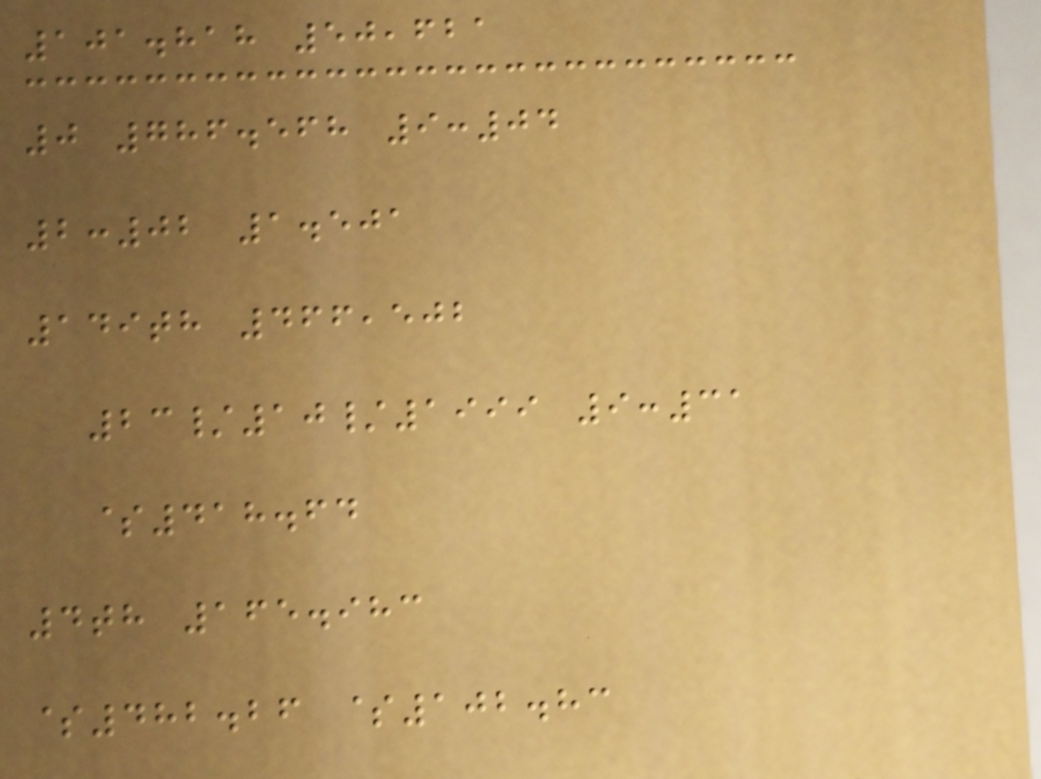101.818 50,621
0 786.568 9:04
2:02 1.501
149th 466,502
23/10/1999 9:31
$418.64
4th 165.983
$482.26 $102.83
